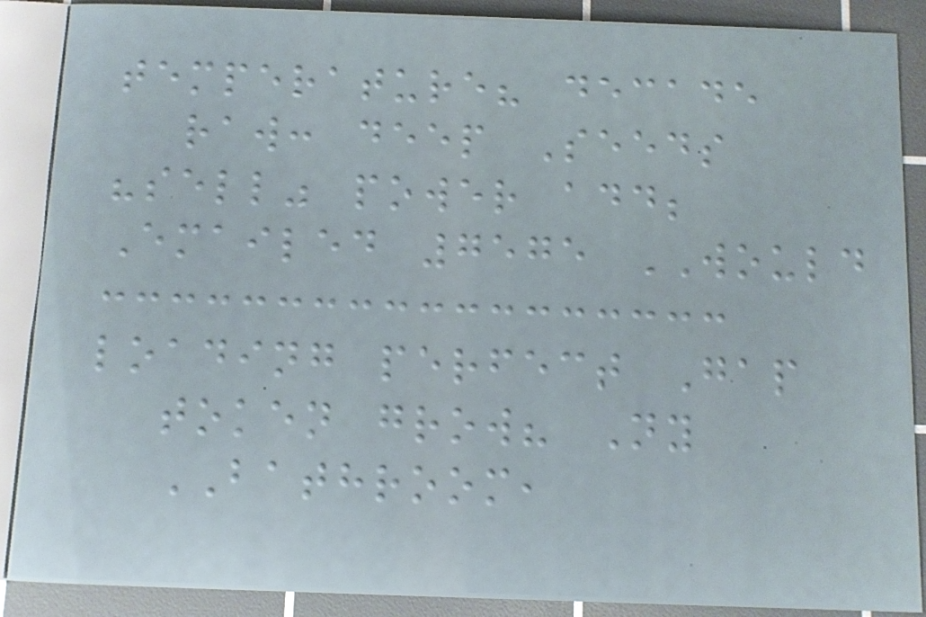temperature? decade
raw: deep Seeds
"sell" power add;
Emailed 7575 WOULD
loading perfect Gap
token grow? Ny
BATHROOM,
